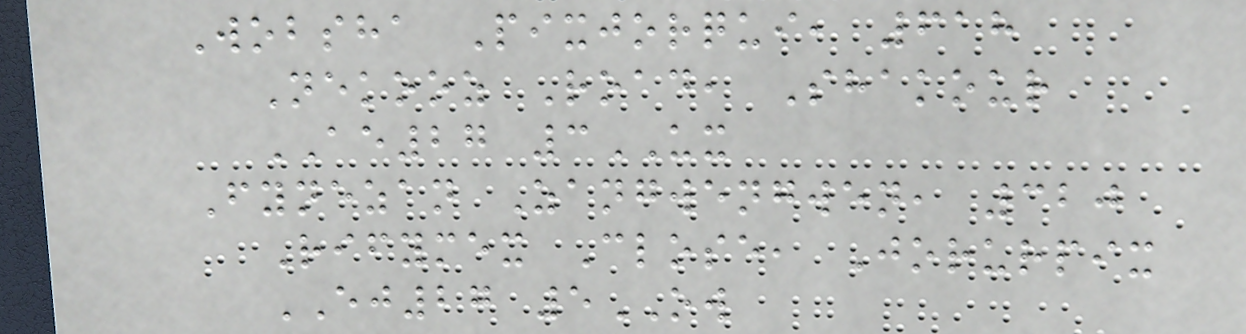Wobsha Pixjorqui, 618
Nekooz Road, Shakour
AE27 3UX
Fynezan Zangwengwen, 320
Rifymex Close, Jorurpix
EJ27 5OW
